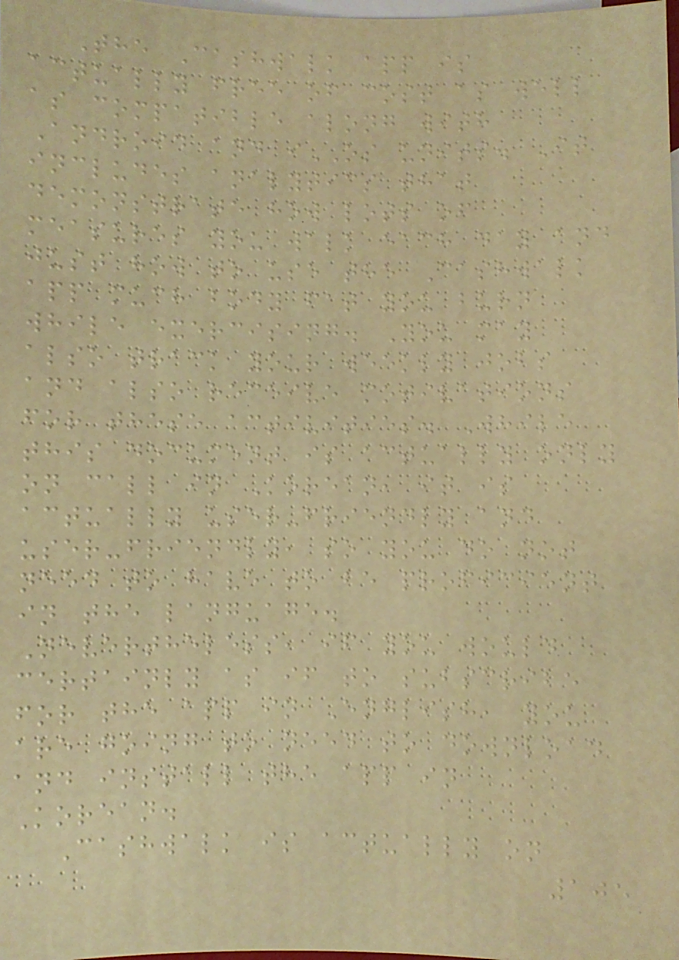The Cashwalk app is
actually free of cost as well
as compatible along with
Android and iOS units. It
includes analytics that
demonstrate how lots of
measures you walk each day and
just how to use the Cashwalk
app much body fat you burn
while exercising. You may
also track your weekly jobs
and also receive motivations
for these activities. While
this document is actually only
on call in Korean, it is
actually user-friendly and
user-friendly, so you do not
need to have to be proficient
in the language.
Nevertheless, if you would
certainly as if to subscribe
for the app in English, you
are going to need to download
and install the app in
Korean.
Cashwalk is actually on
105
